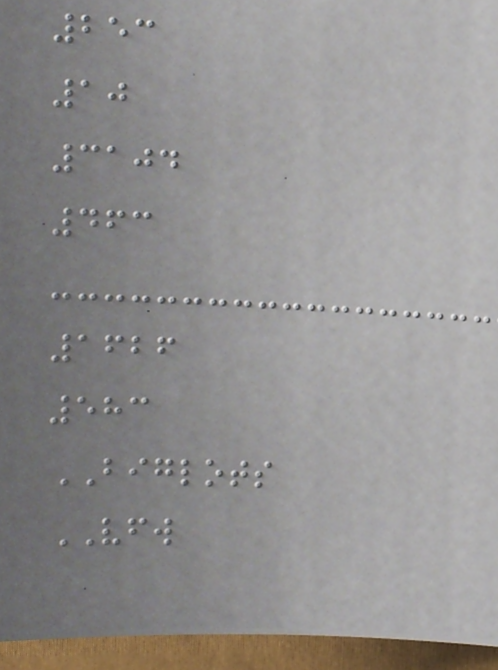253
10
3104
463
1626
583
BIGLOTS
VFW
